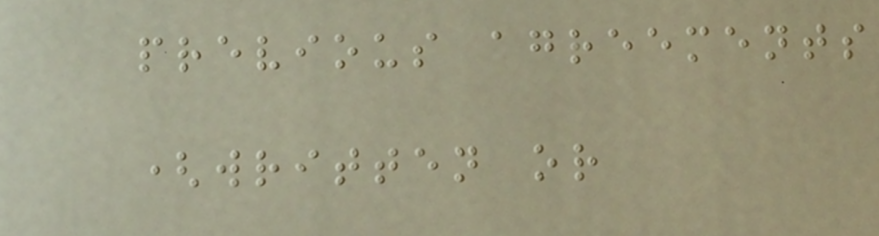previous agreements
(written or
